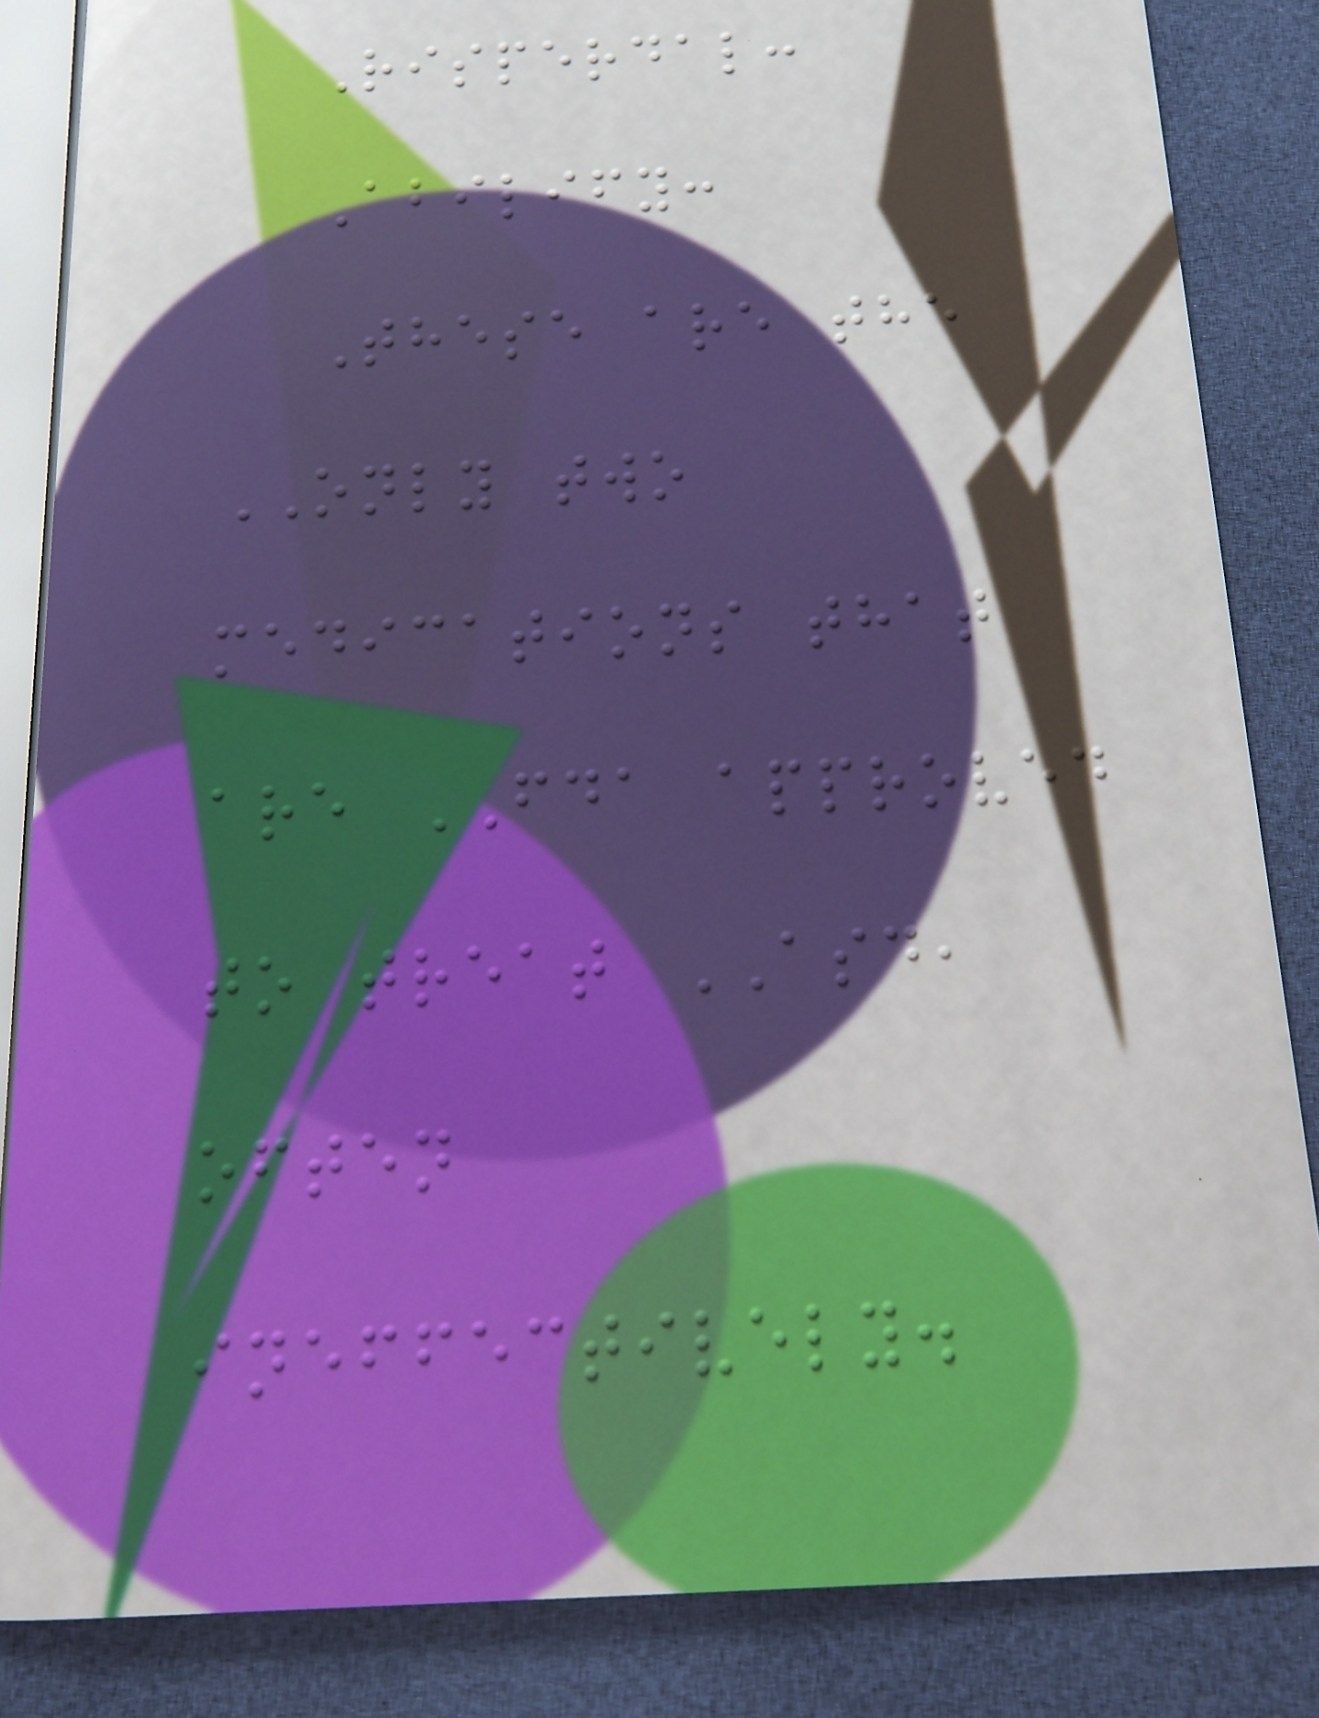Risperdal:
Abilify:
These are the
ONLY two
medications that
are FDA approved
to treat ASD,
often
ineffectively.
